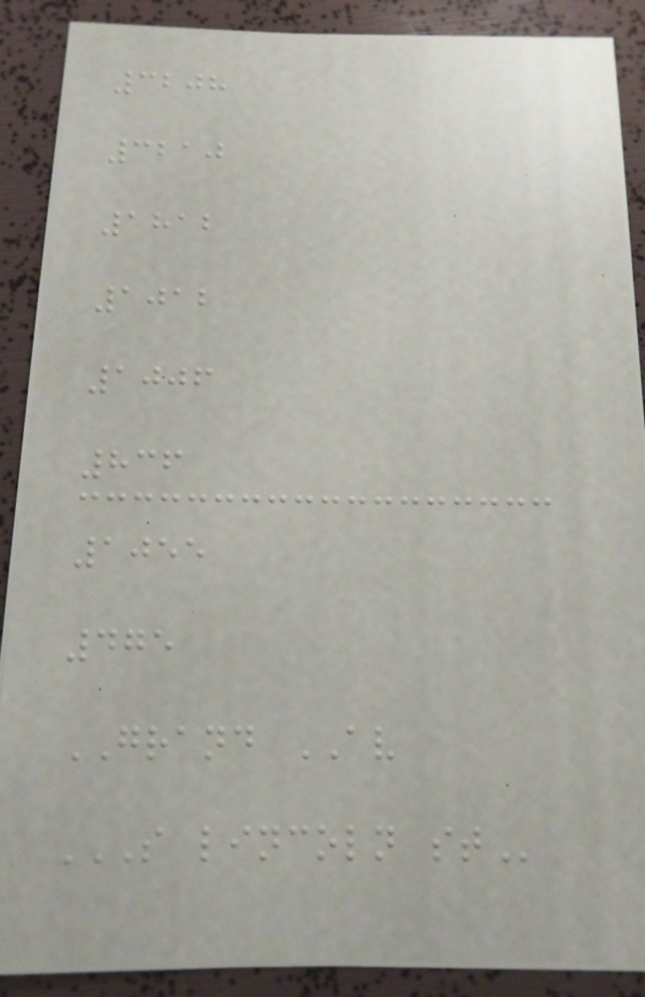3208
3210
1812
1012
1006
836
1055
475
GRAND AV
S LINCOLN ST
